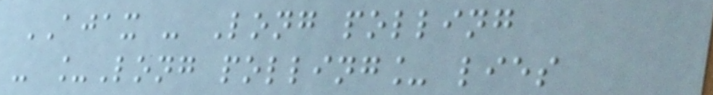AJAX - Long polling
- _Long polling_ lies
